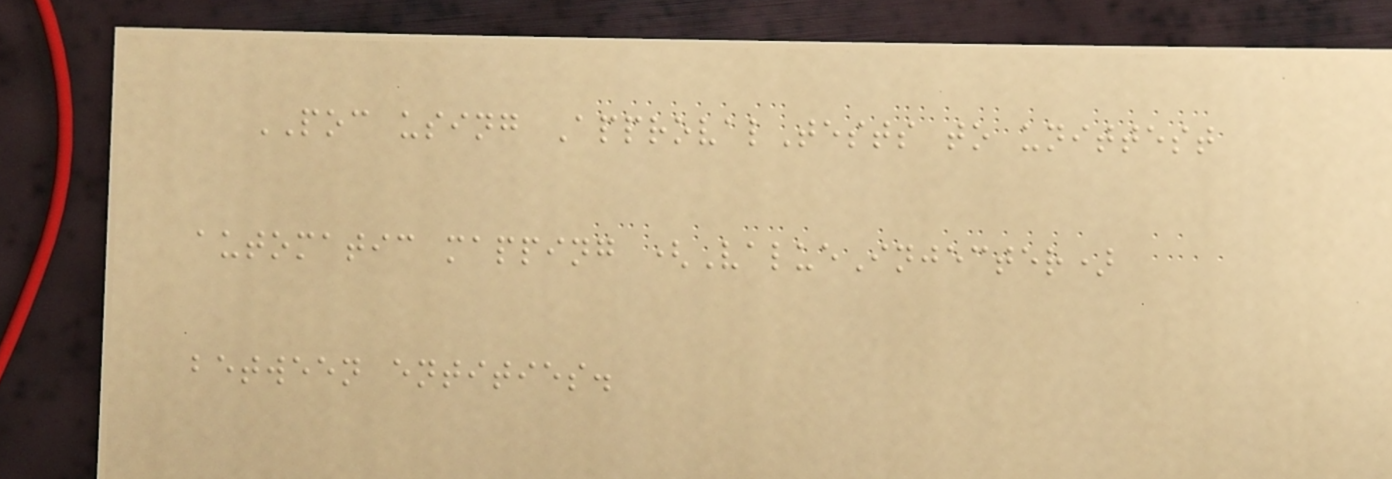POC using ApprovalTests to unittest
automatic mapping (ValueInjecter)
between entities.
